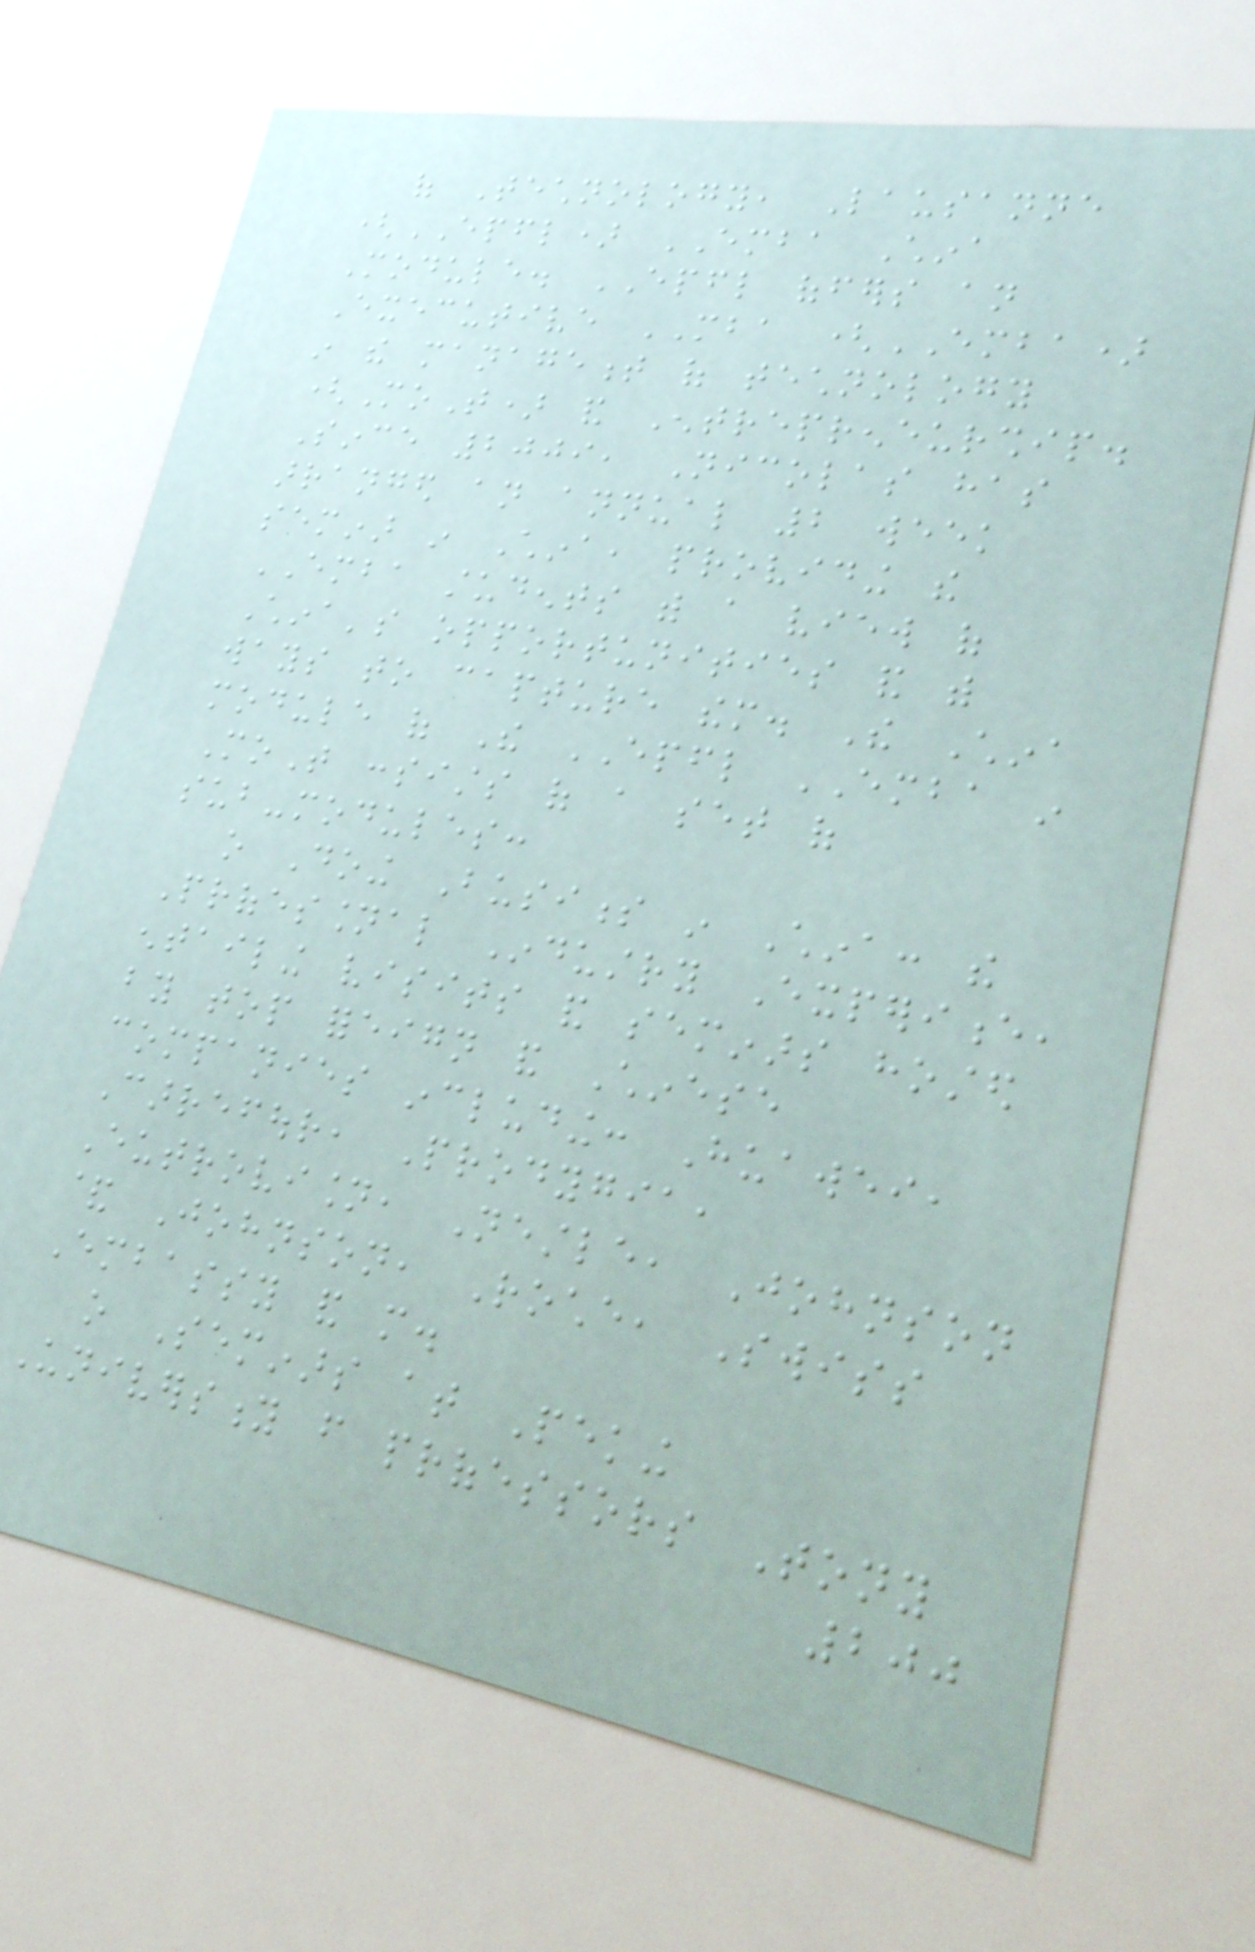of Technology, Lausanne
(EPFL) EMBA China
Module. EPFL offers an
Executive MBA (EMBA)
in the management of technology
(MoT) and Entrepreneurship.
Since 2009, Nicolas has
arranged an annual 2 week
seminar in China, providing the
EMBA students with a view of
China's opportunities and with
ways to capture them. The China
module of The EPFL EMBA in
MoT consists of a set of
sub-modules:
o Doing Business in China: the
Professional Industry Experience,
entailing visits and seminars hosted
by top foreign and Chinese
companies including: Huawei,
Carrefour, Prodygia,
Eutrovision, Nestle, Johnson
& Johnson, Roche, Swiss
Embassy and more.
o Seminars at Peking
University from professors Tony
200
